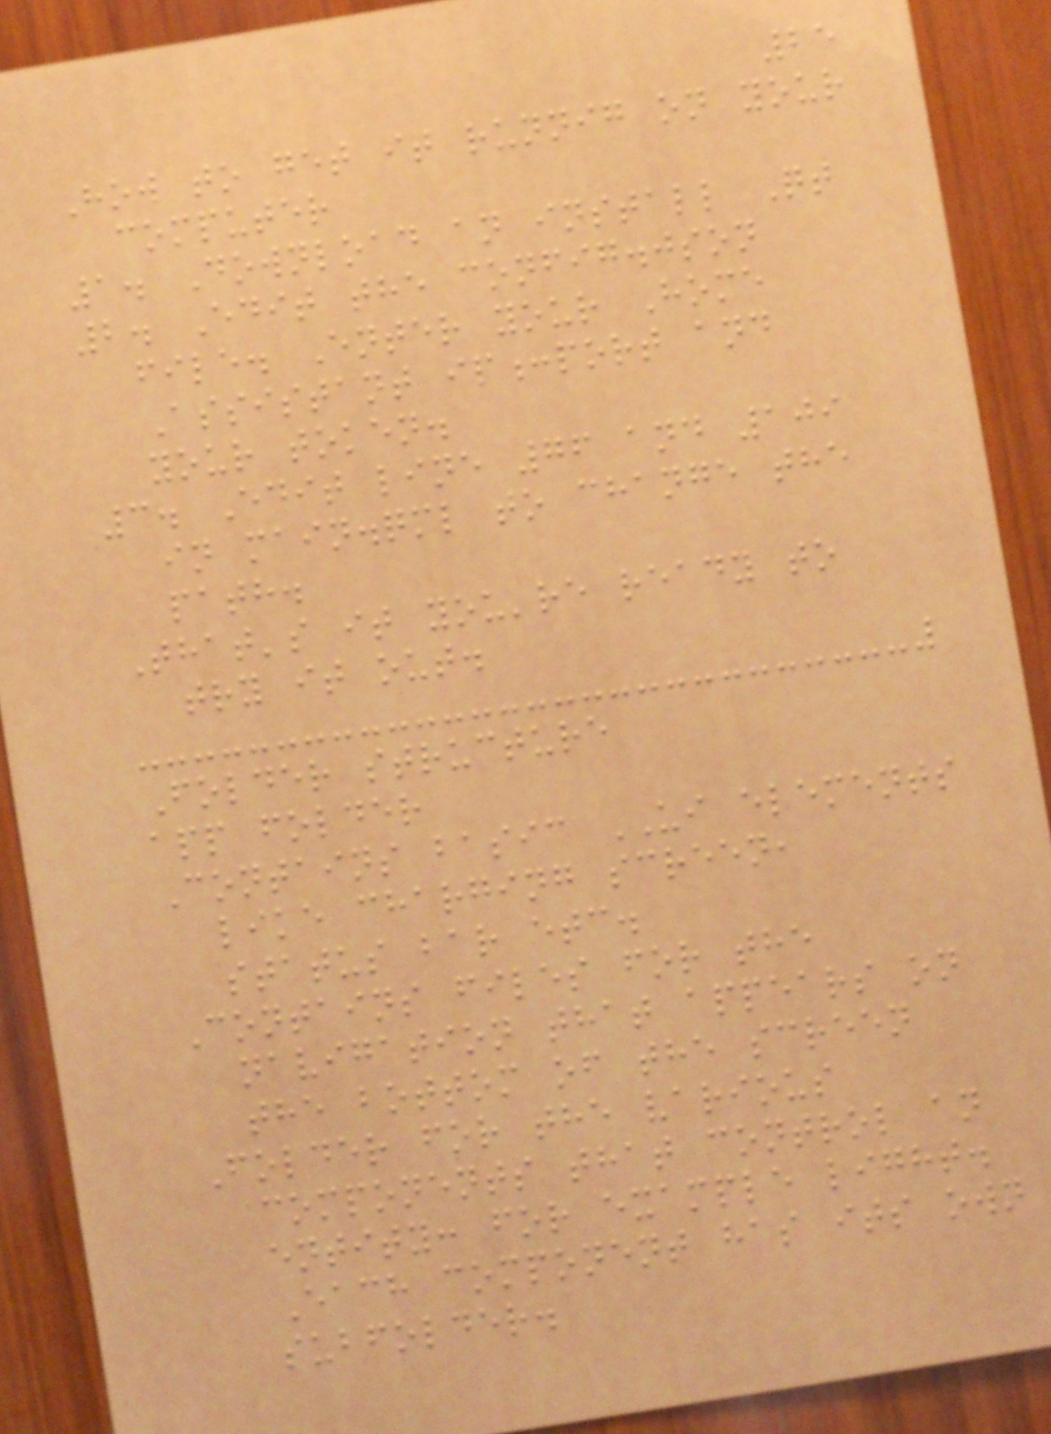25
How to get it runnig on your
computer
1. Download an install Qt
2. Edit the config.json
file. Enter your Home
Assistant ip:port and
your token.
3. Edit line 76 and 109
in main.qml to change the
path.
That's it you're ready to
try it out.
Folder structure
app folder
Contains basic UI elements
like charging screen,
status bar etc.
Contains files for the
navigation that appears on
the bottom of the screen
Folder for the various
components that control an
entity: for example light.
Each component has its own
subfolder.
